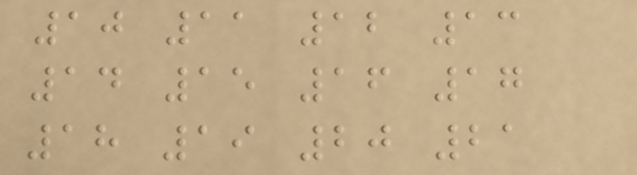10 11 12 13
14 15 16 17
18 19 20 21
